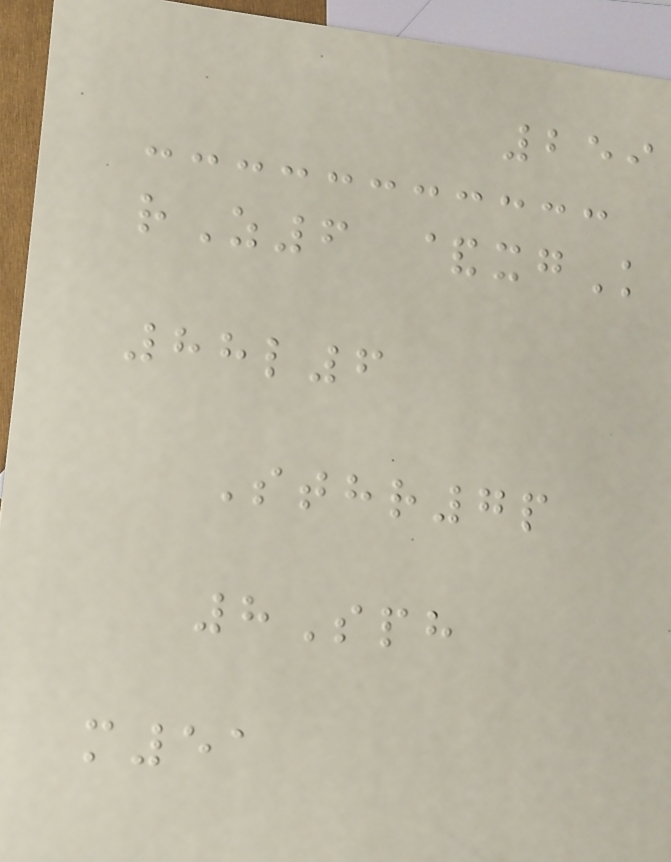259
rZ6 &xgK
88l6
Sthr7p
8Sph
m51
